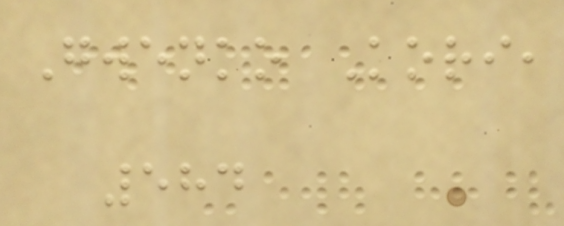Gwenko Kori,
584
